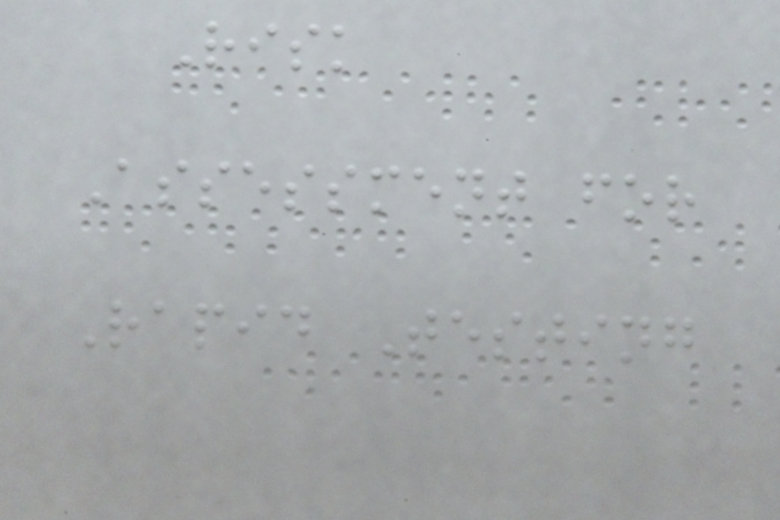Risk
Assessment for
Rapid Testing
